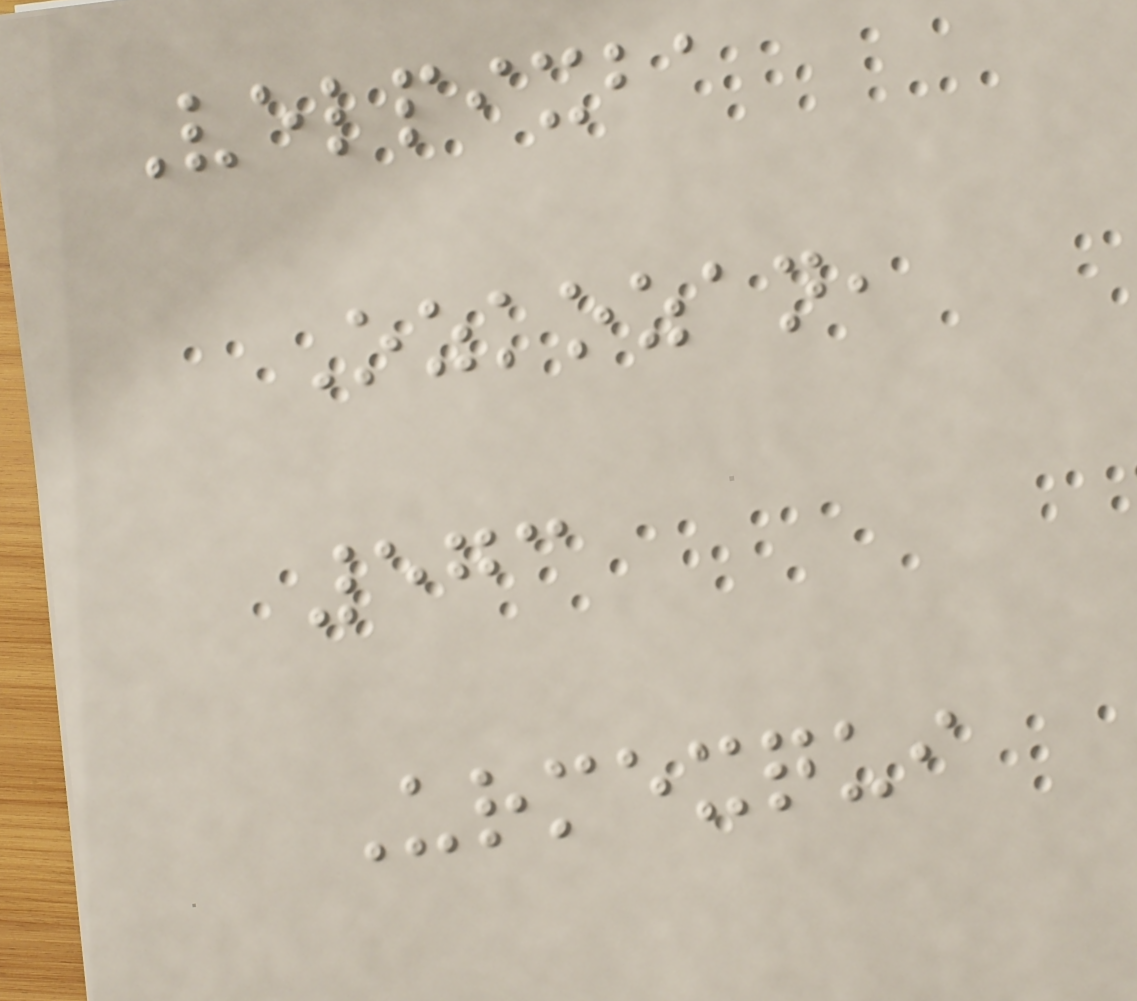Velpixba
Ozkozan,
573
Urmexqui
